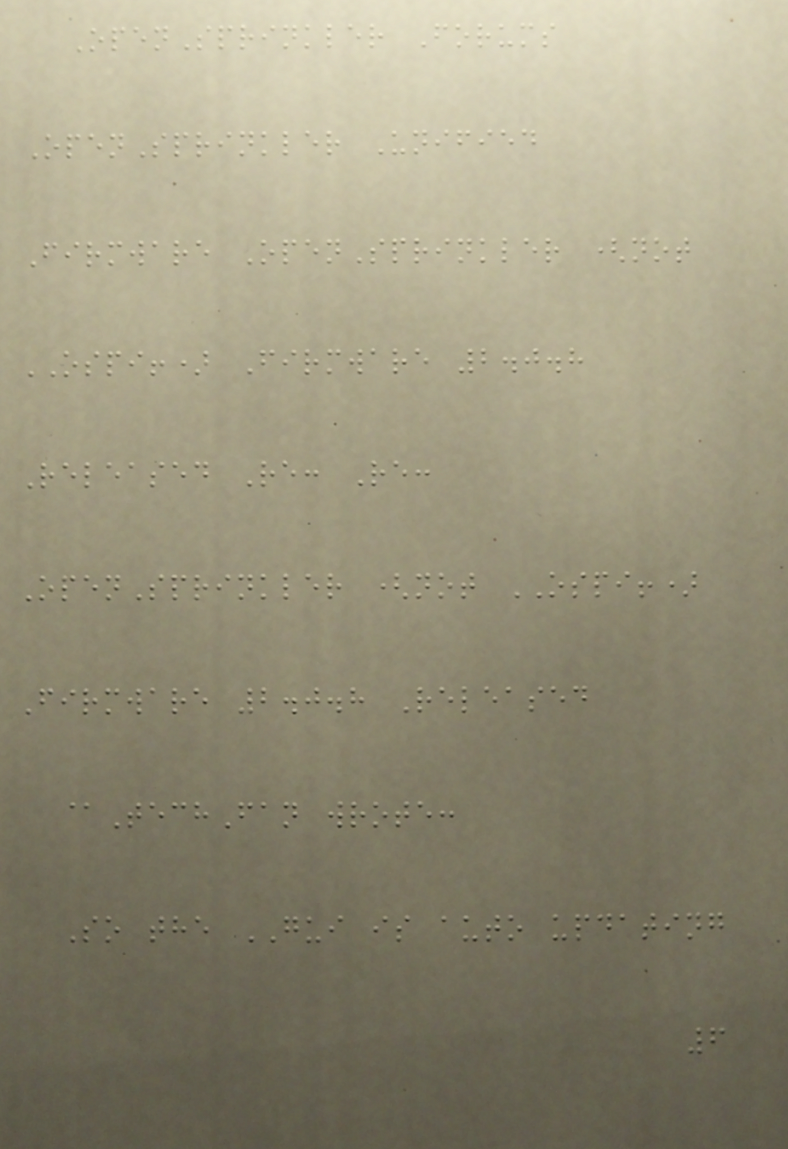OpenSprinkler Forums
OpenSprinkler Unified
Firmware OpenSprinkler (not
OSPI!) Firmware 2.0.8
Released Re: Re:
OpenSprinkler (not OSPI!)
Firmware 2.0.8 Released
@TechFan wrote:
So the GUI is auto updating
6
